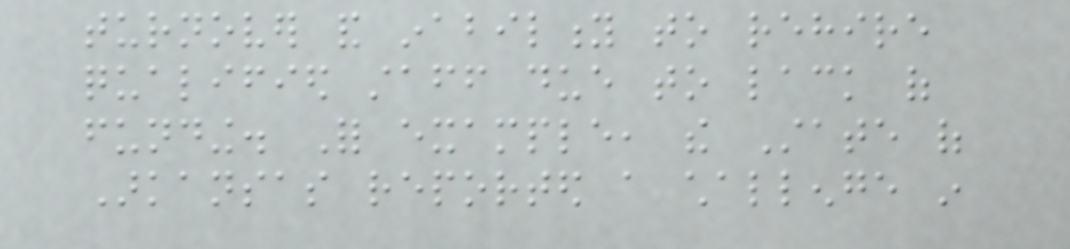turnover and inability to rehire
qualified staff due to lack of
funding. For example, the State of
Arkansas reported a challenge in
